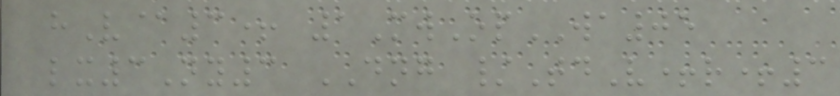hV@3+ 1MwOpWA05
lx3Ny3 DNG /TdV+r+3
